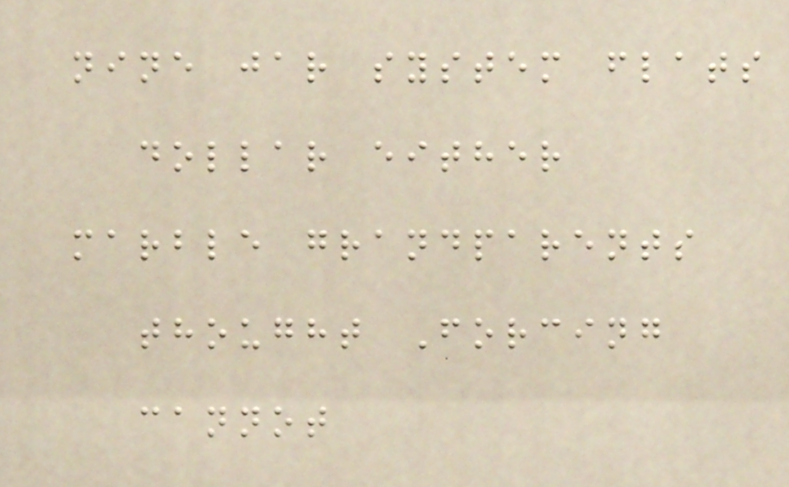nine jar system flats
dollar either
marble grandparents
thought Forcing
cannot
